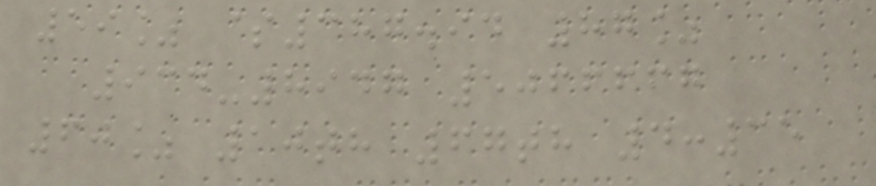59% $387.94 87%
934-8947 5066667
60% 10th 67th 4:35
